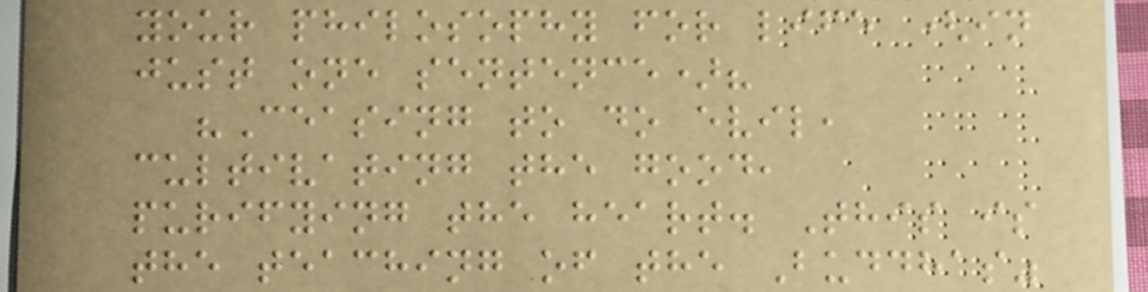your philosophy for life (in
just one sentence)?
"Ceasing to do evil,
cultivating the good,
purifying the heart. This is
the teaching of the Buddhas"
